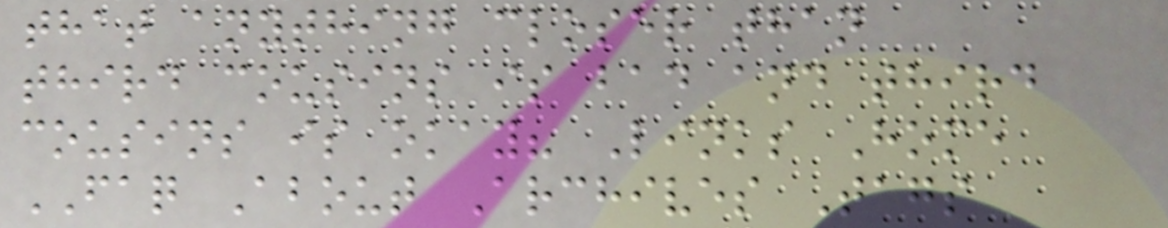that anything closer than
third cousins is bad and third
cousins is okay? Links Home
FAQ About Archives Tags
